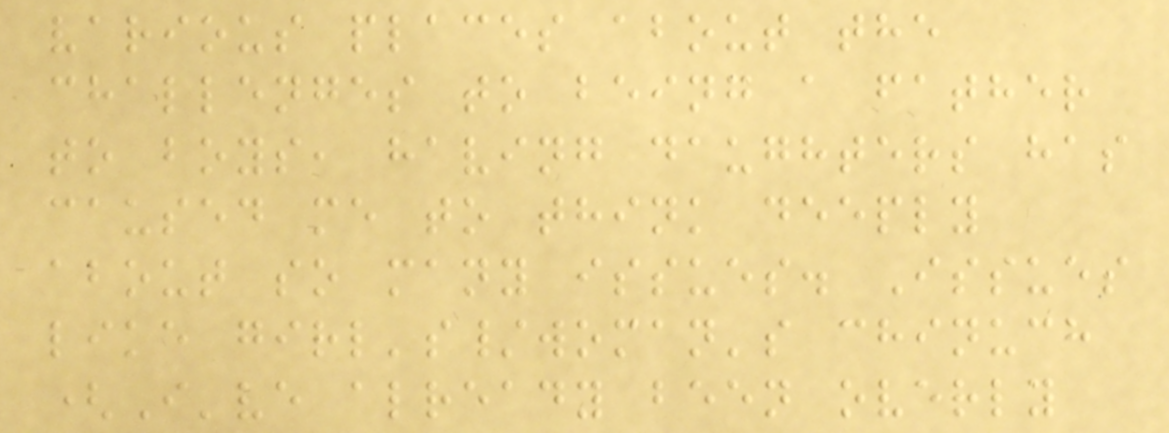various places about the
challenges to being a father
to boys, having daughters has
caused me to think deeply
about so many issues. Issues
like girl's/woman's chinuch
(I've already been overly
